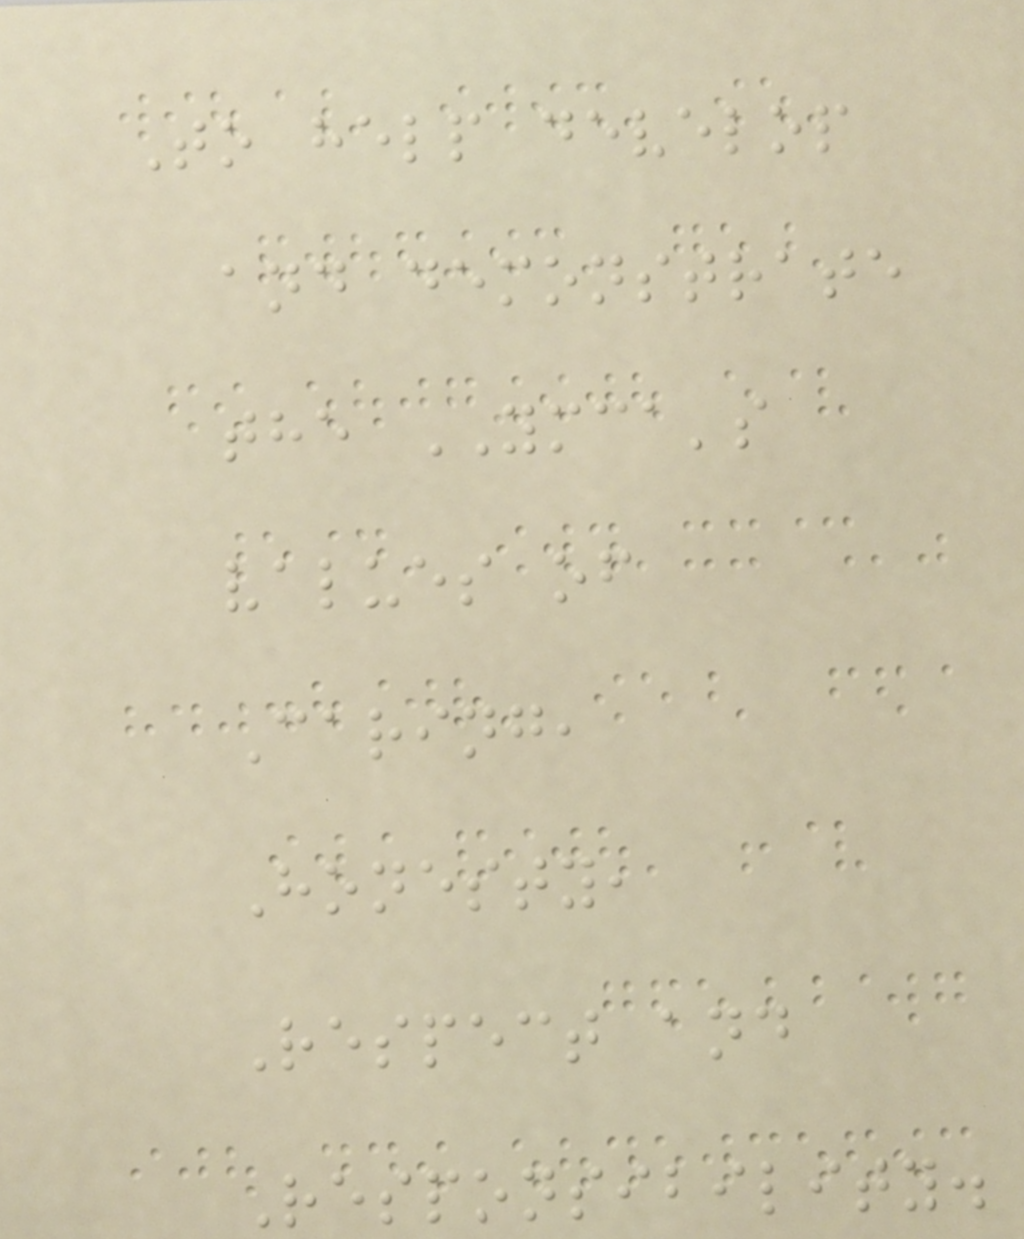To help develop
and demonstrate
the YMCA's
values of
Caring,
Honesty,
Respect and
Responsibility.
